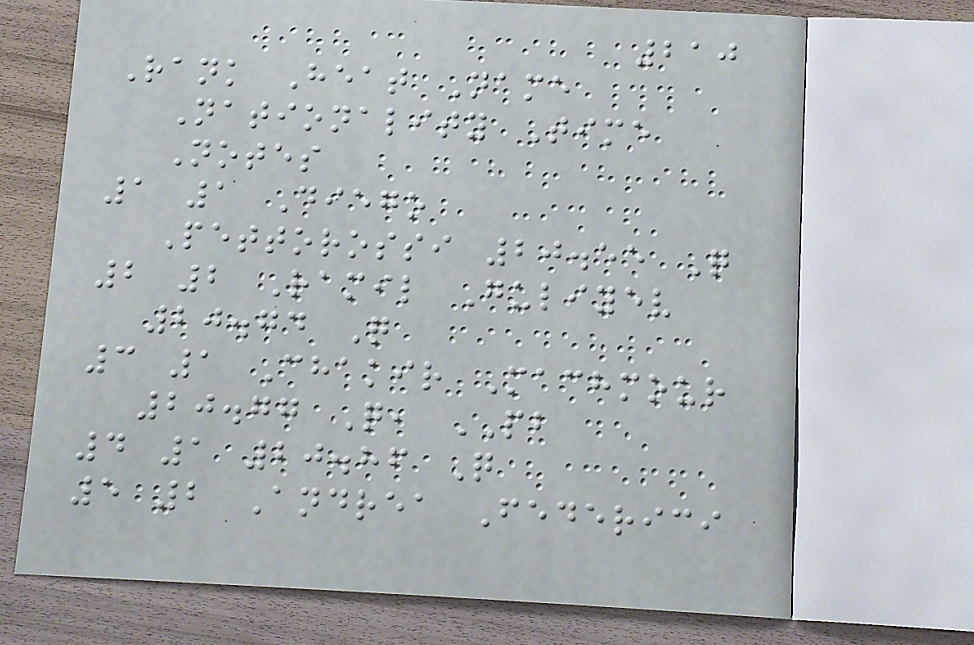210
Rank Heat Name
Nationality Time
Notes
1 1 Diego
Pettorossi 20.55 Q
2 2 Ramil Guliyev
20.74 Q
3 1 Chakir Machmour
20.77 Q, PB
4 1 20.86 Q
5 2 Andrea Federici
